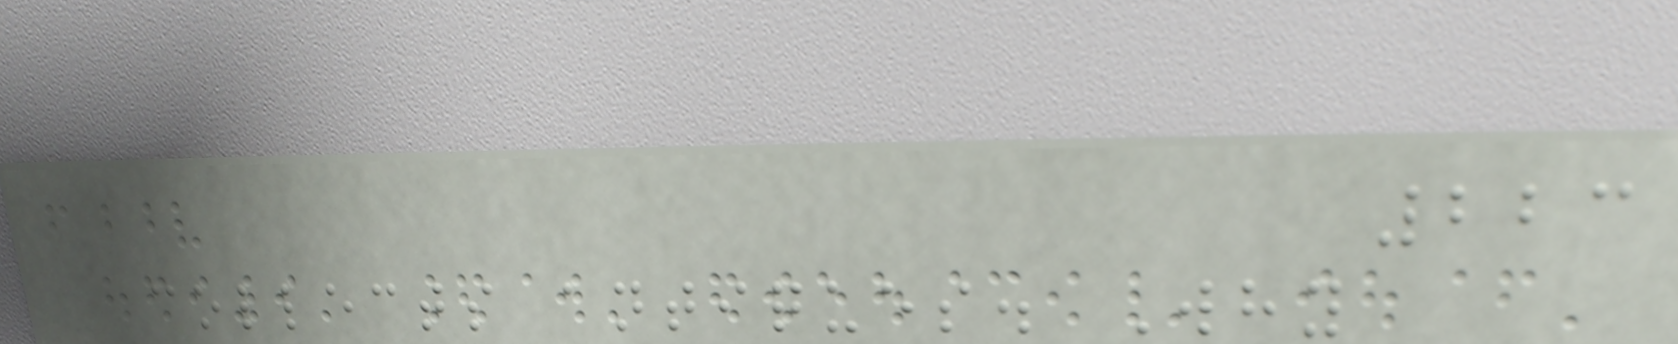223
collects antiques. Why
